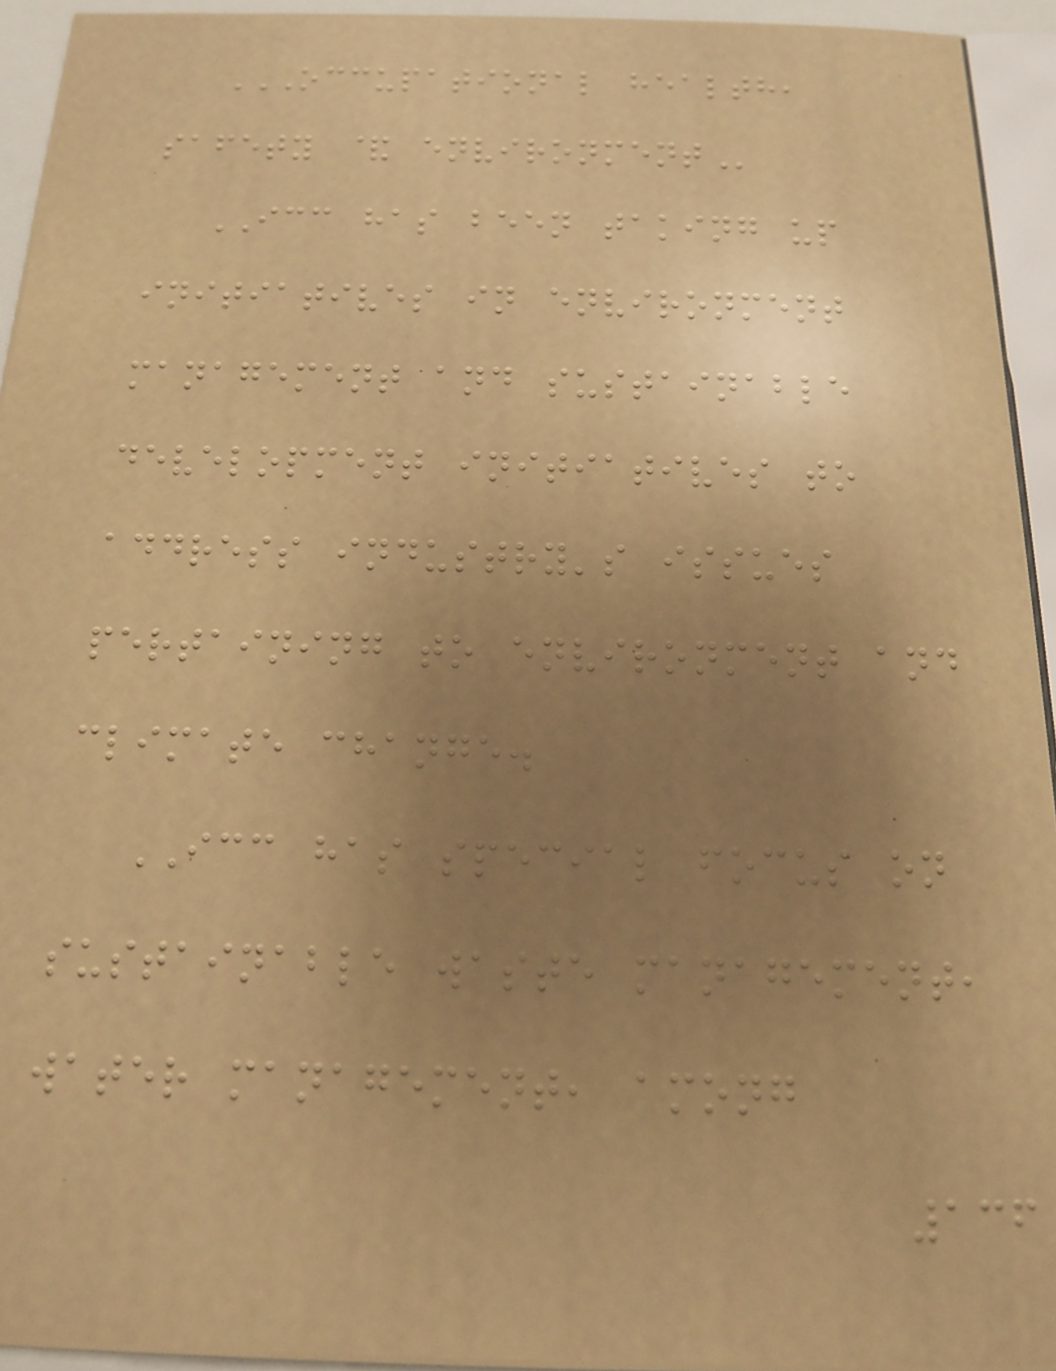OCCUPATIONAL HEALTH,
SAFETY & ENVIRONMENT
ICC has been taking up
initiatives in environment
management and sustainable
development initiatives to
address industry's issues
pertaining to environment and
climate change.
ICC has special focus on
sustainable waste management,
water management, among
136
